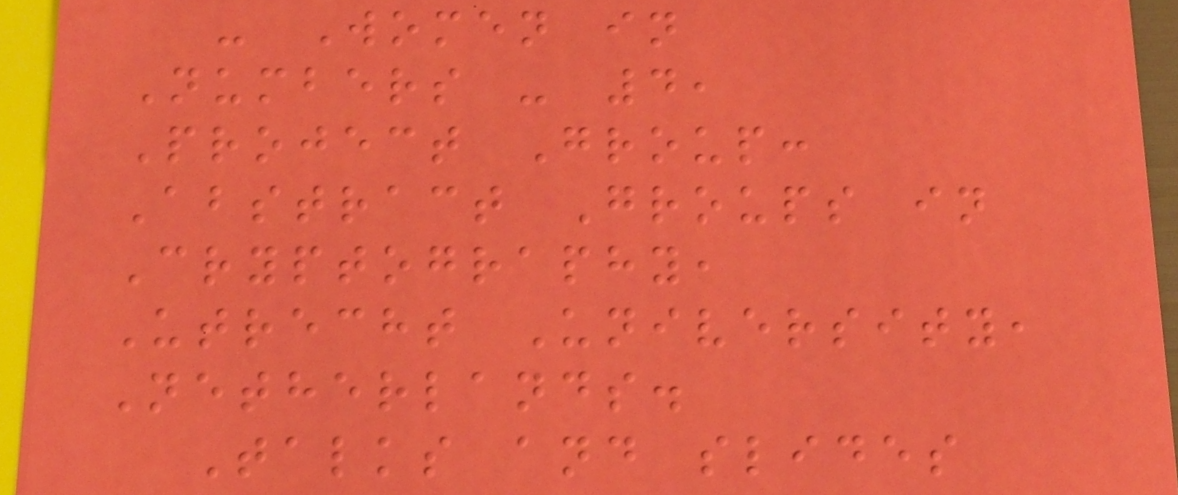- Women in
Numbers - 4,
Project Group:
Abstract Groups in
Cryptography,
Utrecht University,
Netherlands.
Talks and slides
